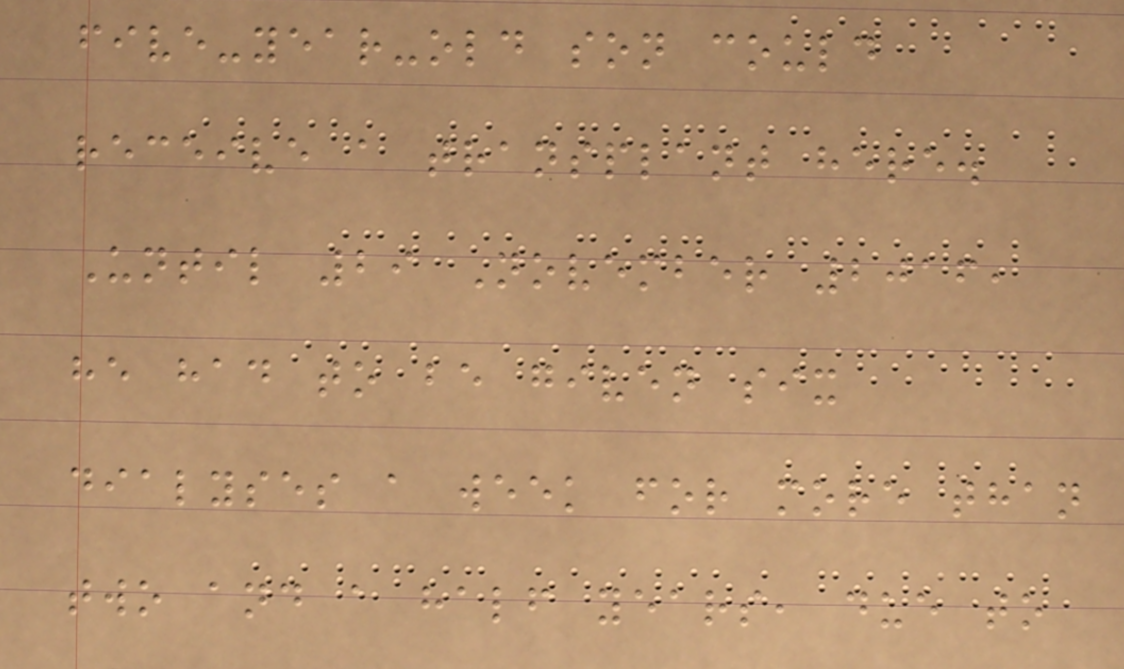five-year-old son could
receive a transplant here.
Until 29 November 2016,
he had to be given six
dialyses a week for more than
two and a half years, due to
